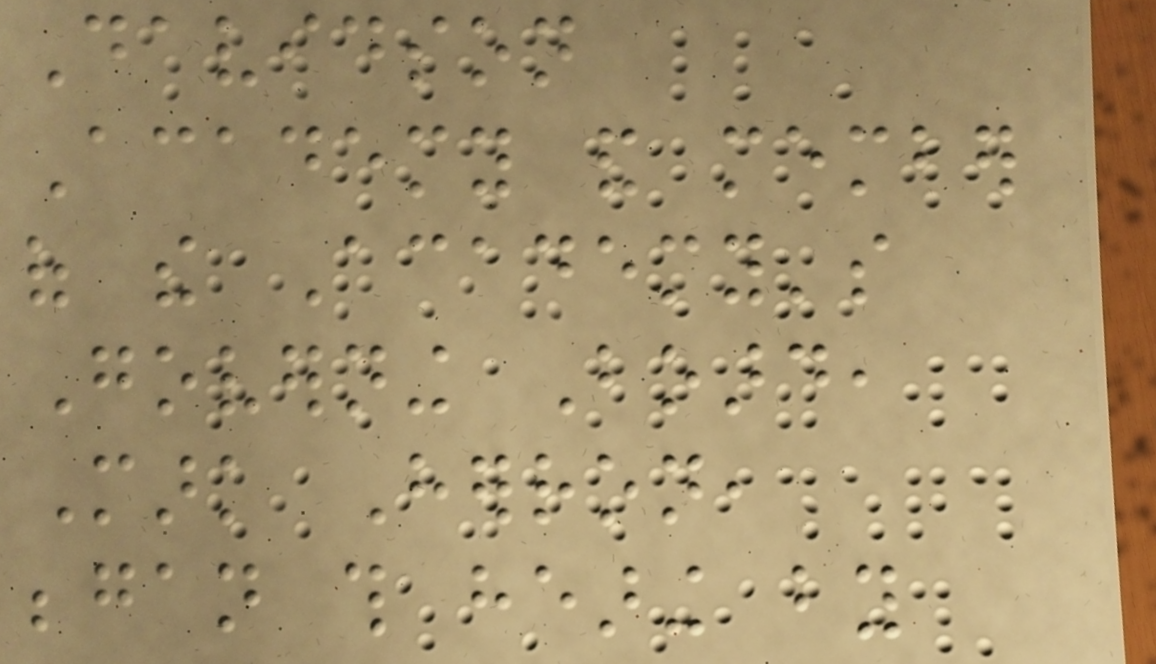Davidson
Academy and member
of the Academy's
Governing Board,
Mark Herron,
began this hearing by
